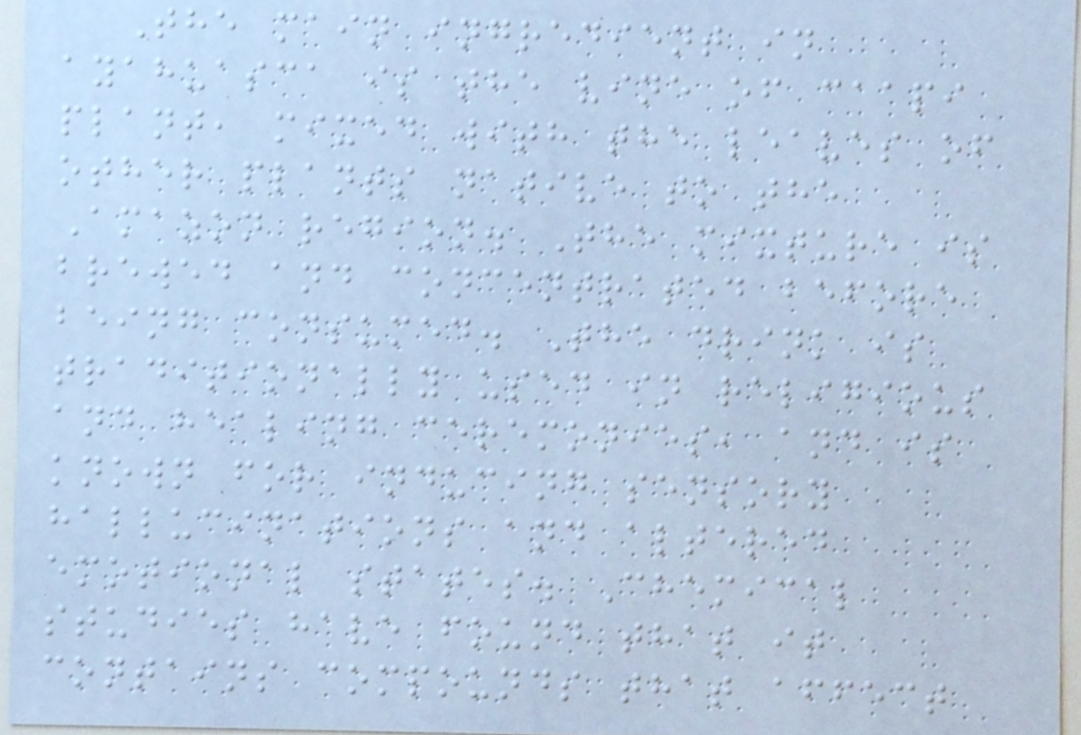The main ingredient in
ayahuasca is the vine of caapi
plant, mixed with the leaves of
other plants native to the
Amazon region. The mixture is
brewed and concentrated before
being consumed. The drink is
traditionally used in religious
and healing ceremonies, and is
known for inducing sensory
hallucinations and altered
emotional states. Chemical
studies have found that it
contains compounds that affect
